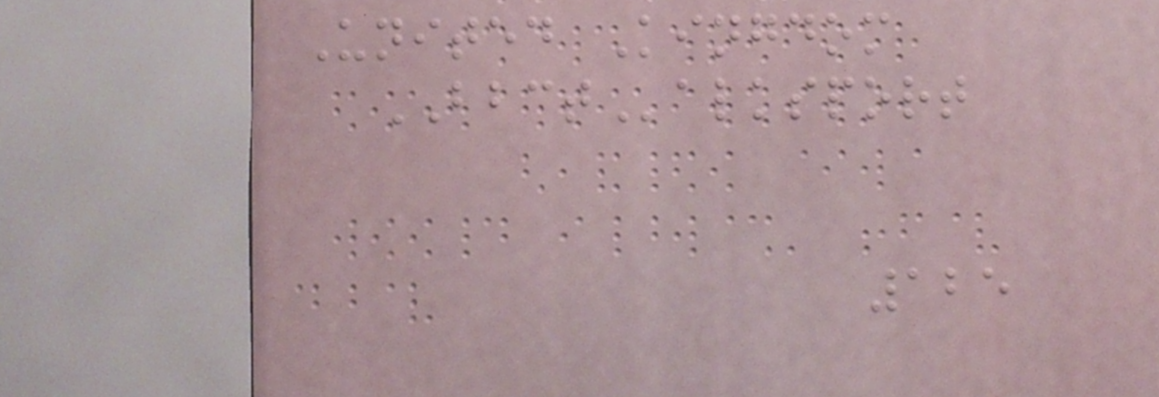United Kingdom
BBCTalksport
125
